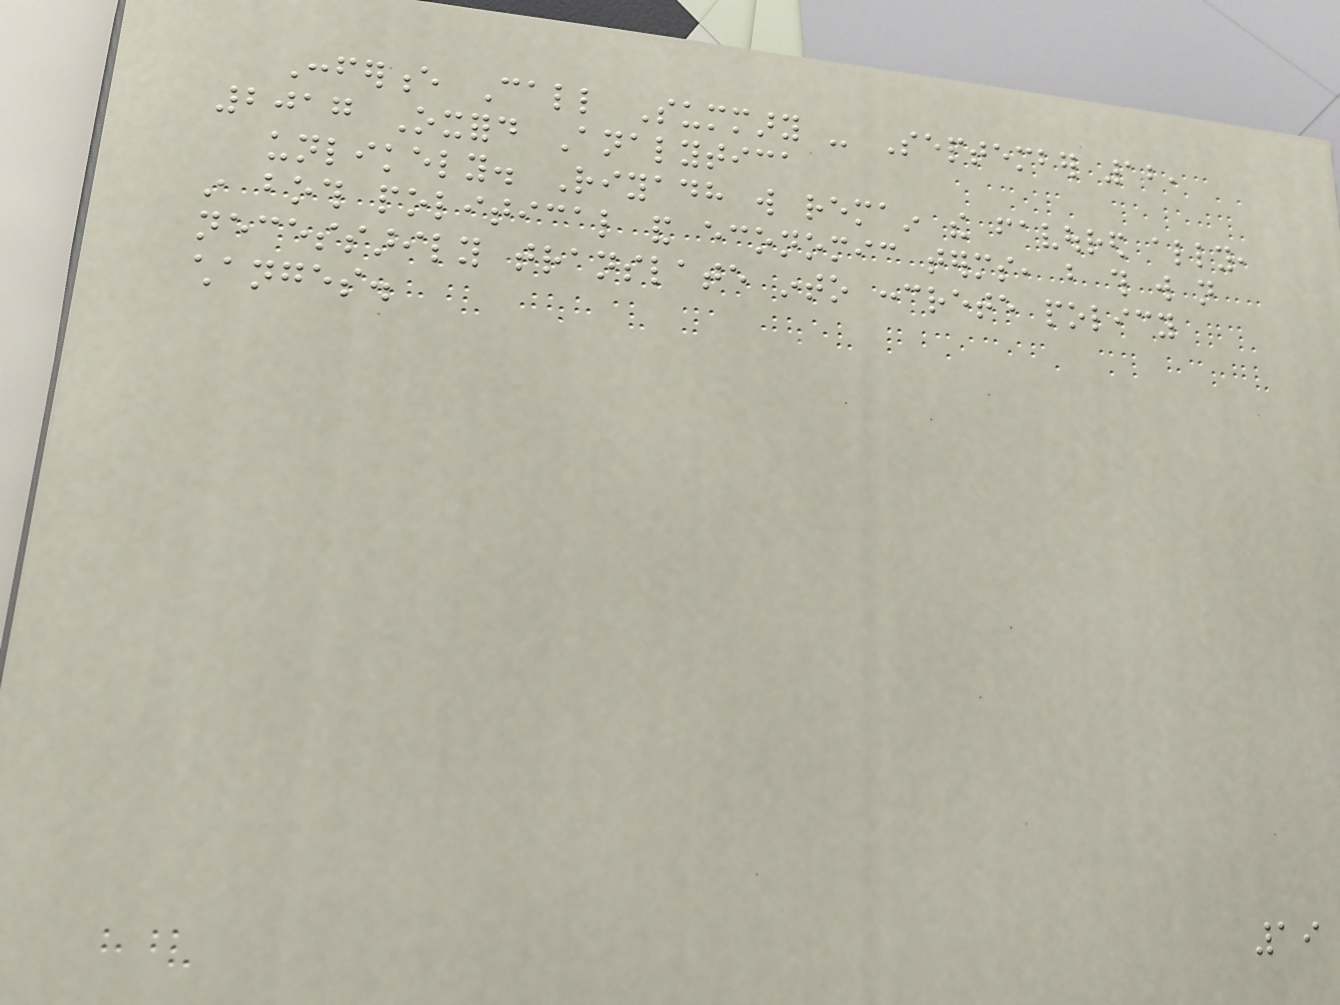Conference Call Summary - September 12,
2017 Oxford Analytica
unlikely. Riyadh will remain the favoured ally,
in both political and economic terms, but this will not
necessarily translate into concrete policy
changes.
19
